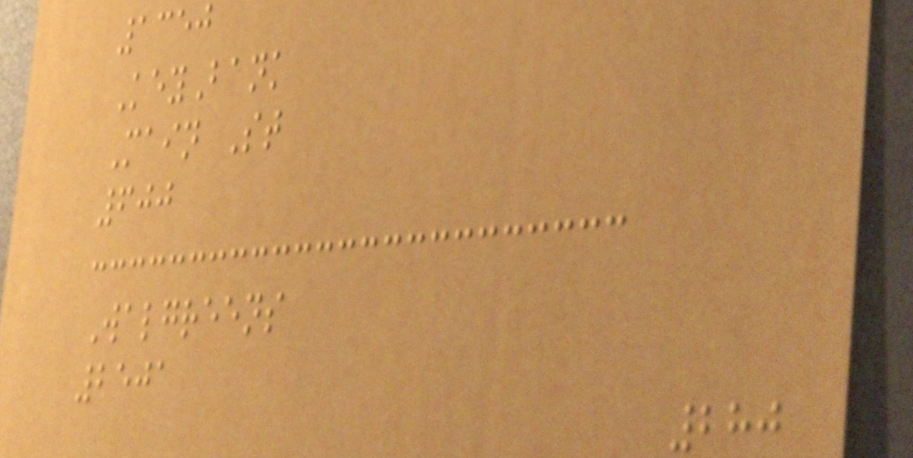1350
KeyBank
Main St
600
Walgreens
2501
280
